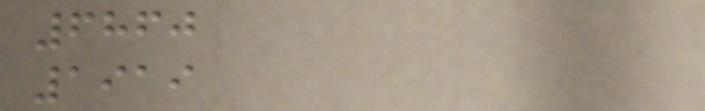6860
1919
